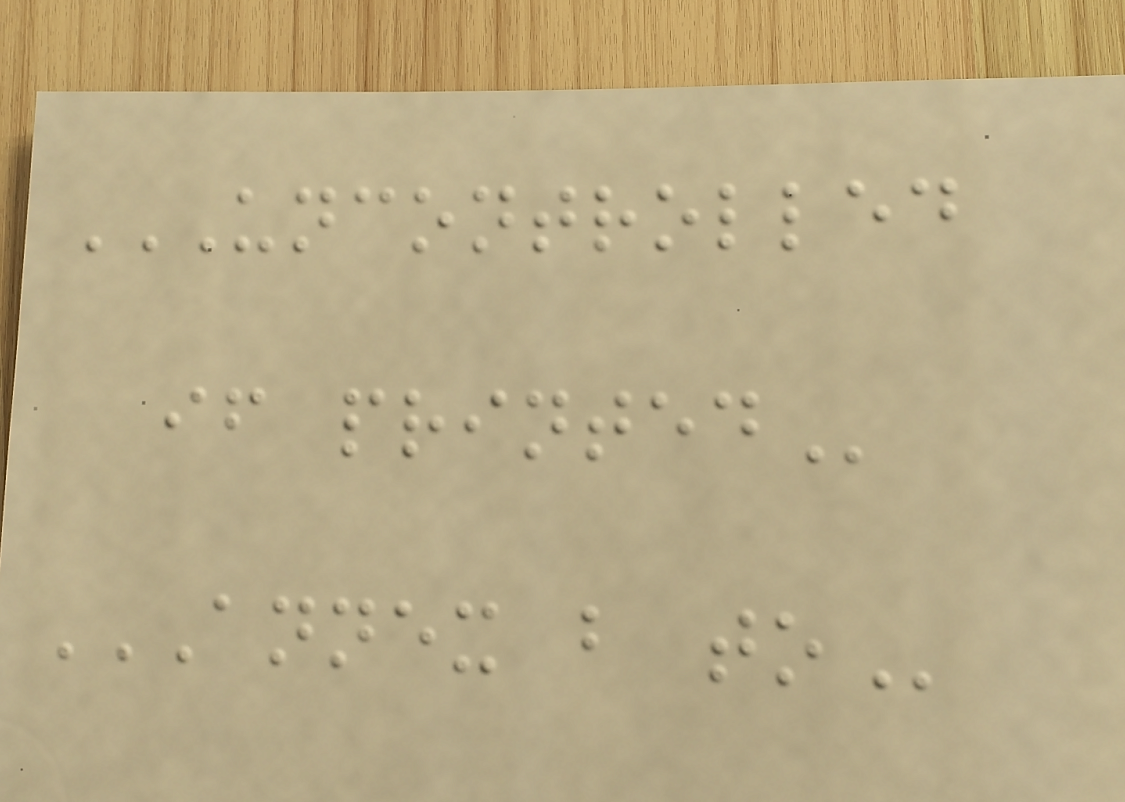UNCONTROLLED
IF PRINTED
ANNEX B TO
